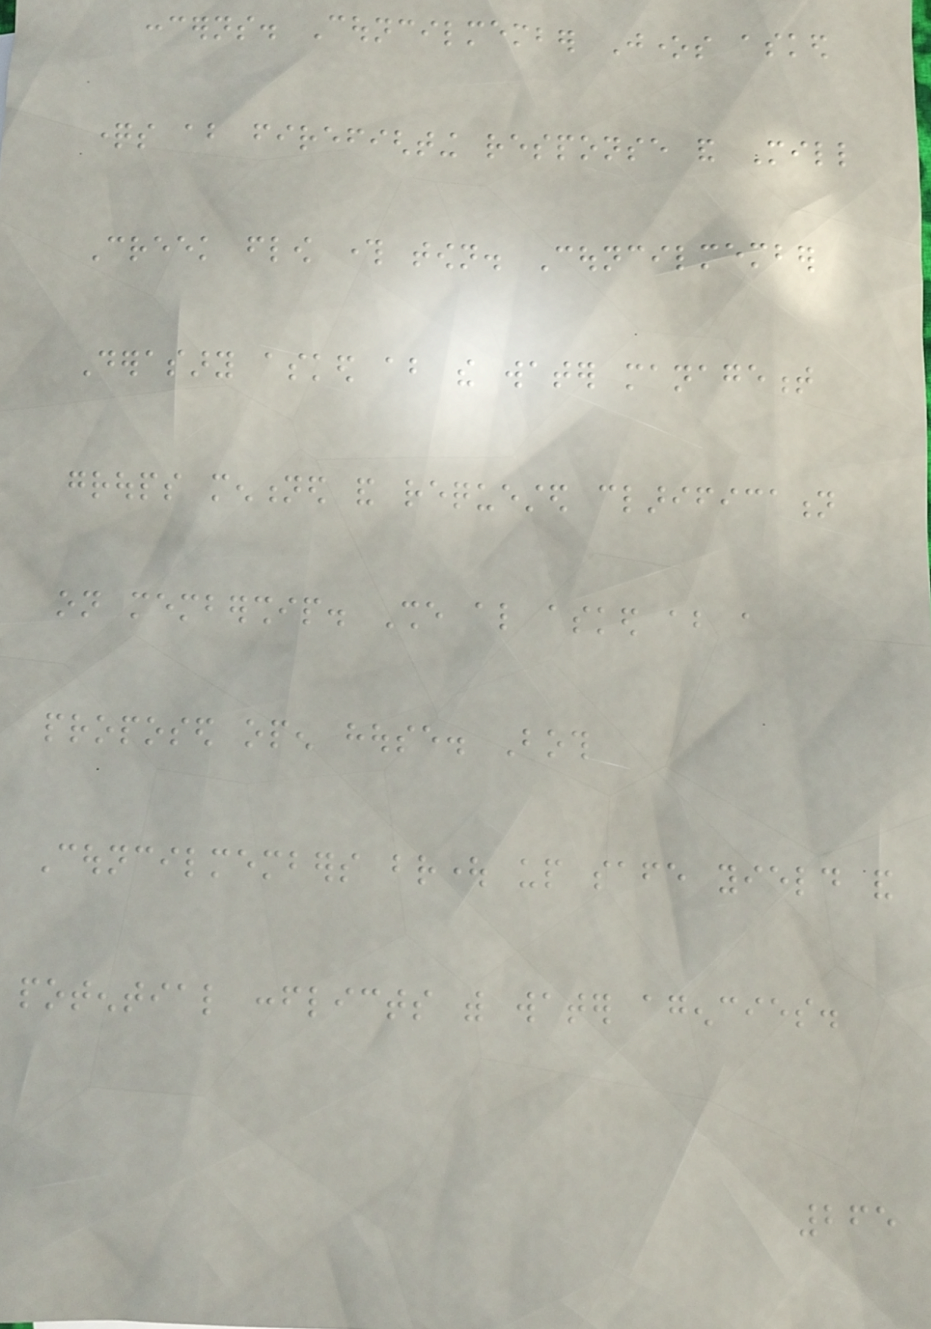concerns. Councilmember Jones asked
questions about firefighting response and Mill
Creek flow through town. Councilmember
Derasary asked about the water management
groups mentioned and requested clarification
on membership. She also asked about a
proposed open house. Both
Councilmembers brought up safe yield and
potential conflicts with water agencies.
265
